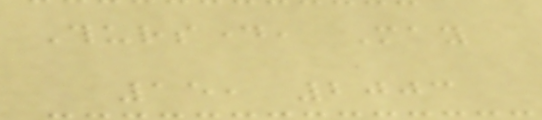Thursday, May
15, 2003
